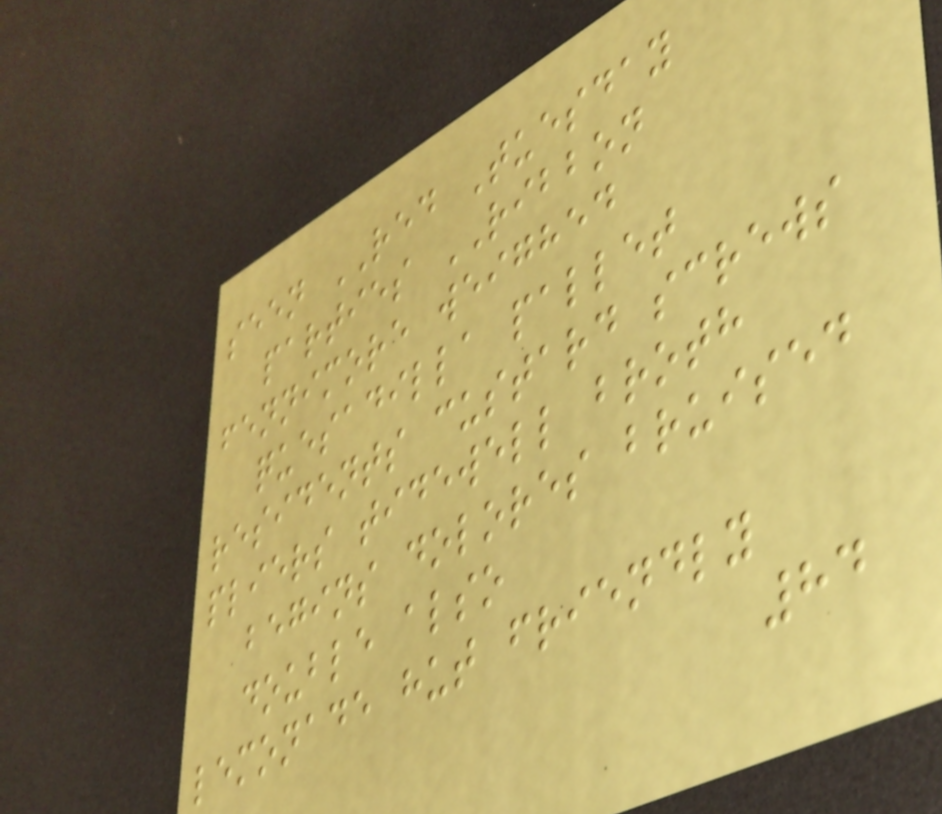seen RED Tuesday
parties RIBBON
fennimore weighed
quesadilla pallet
residents custard screws
pliers tidewell broth
begins dolores bruised
double also
lemonade hut friendly
84
